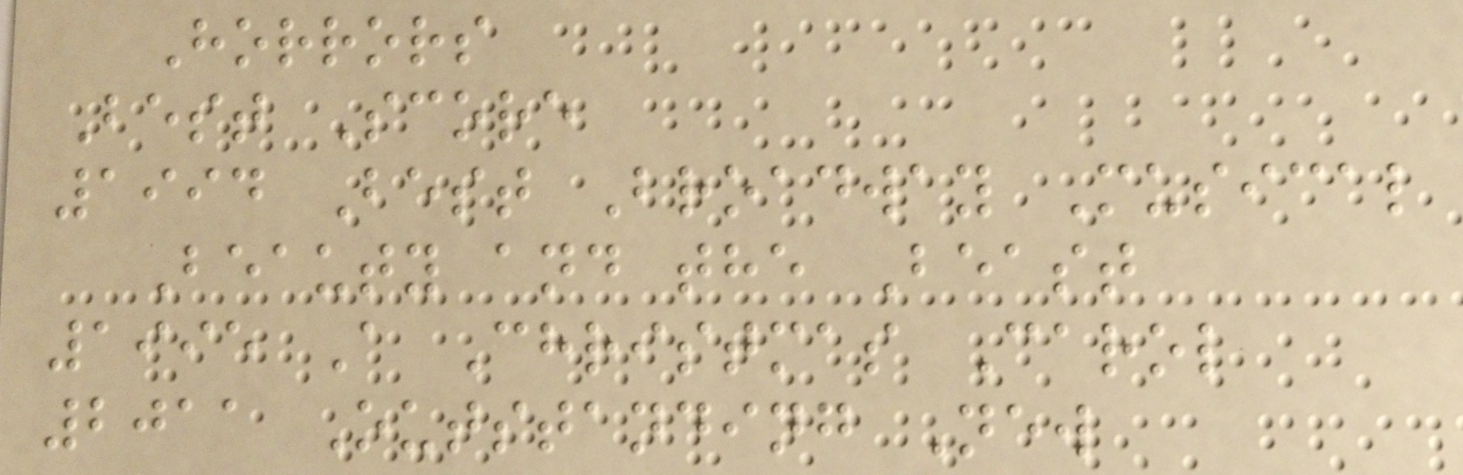Horrors
Best Score
1994 Best Broadway Musical
Beauty and the Beast
1995 A Christmas Carol
2011 Outstanding New
